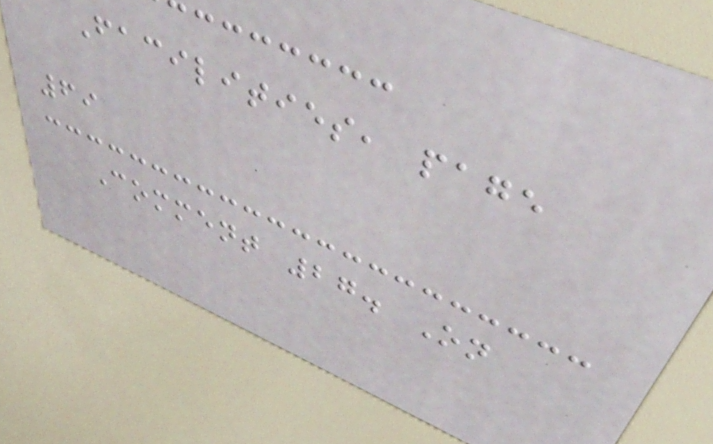Facilities, page
69
Comment 27. On
